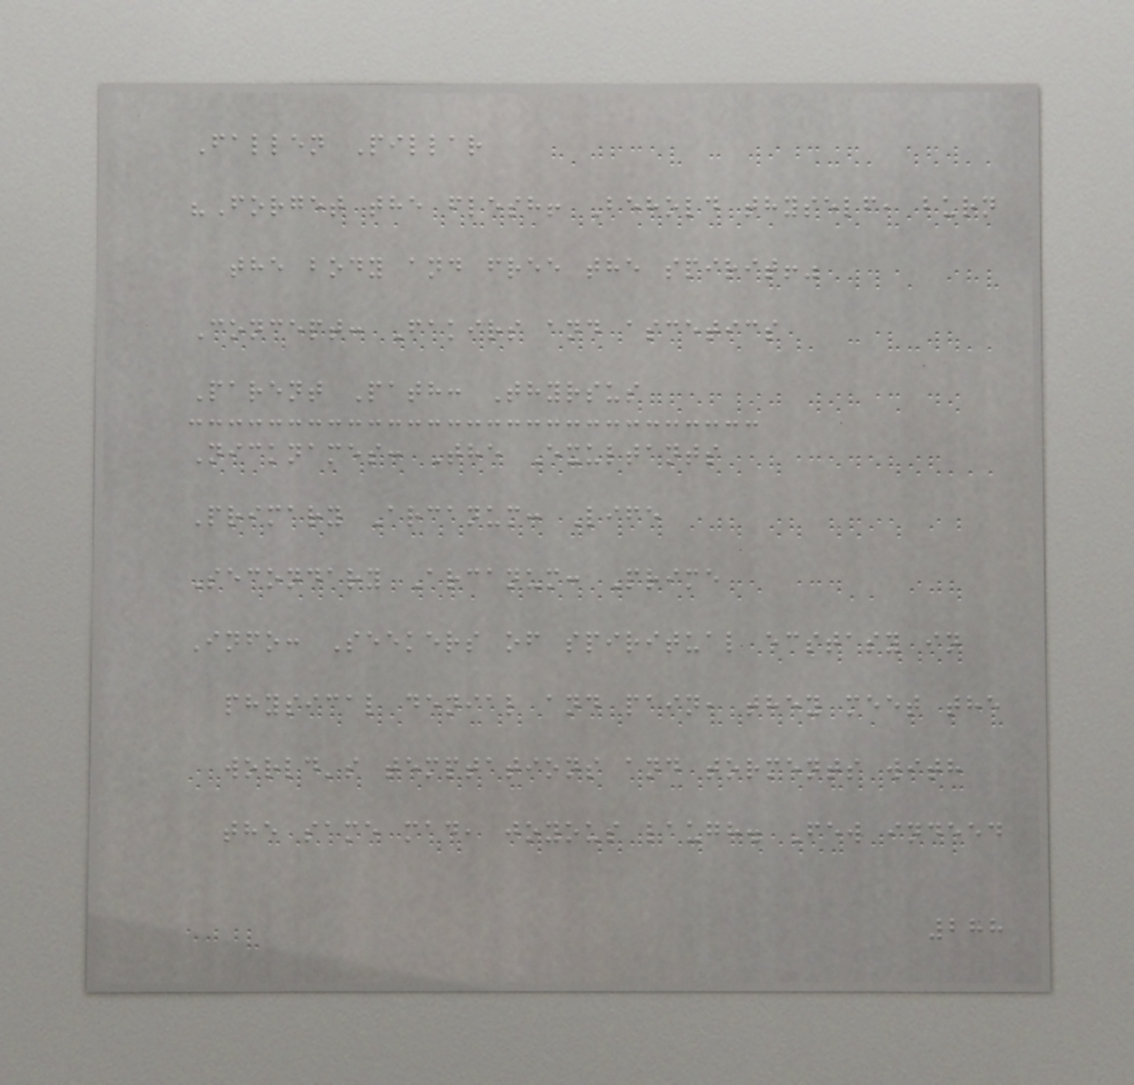Fallen Pillar
"Forget the flesh! Behold thyself, burn
the body and free the spirit!"
Concept: Fakirs and ascetics
Parent Path: Thyrsus
Nicknames: The Exultants
Primary Arcanum: Life
Secondary Arcanum: Prime
Info: Seekers of spiritual ecstasy in
physical denial and pain, they meet the
world's temptations and torments with
the same mad, joyous laugh. Few indeed
288
